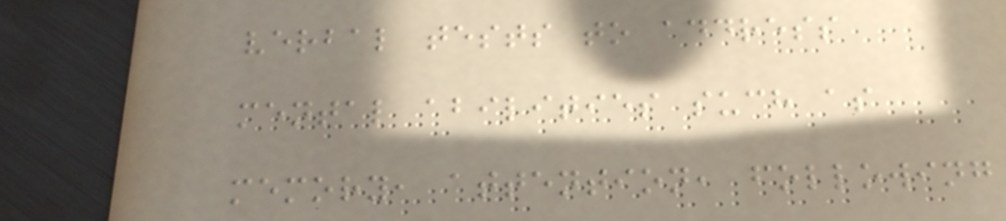verbal tests to address
mental abilities such as
memory, attention, following
